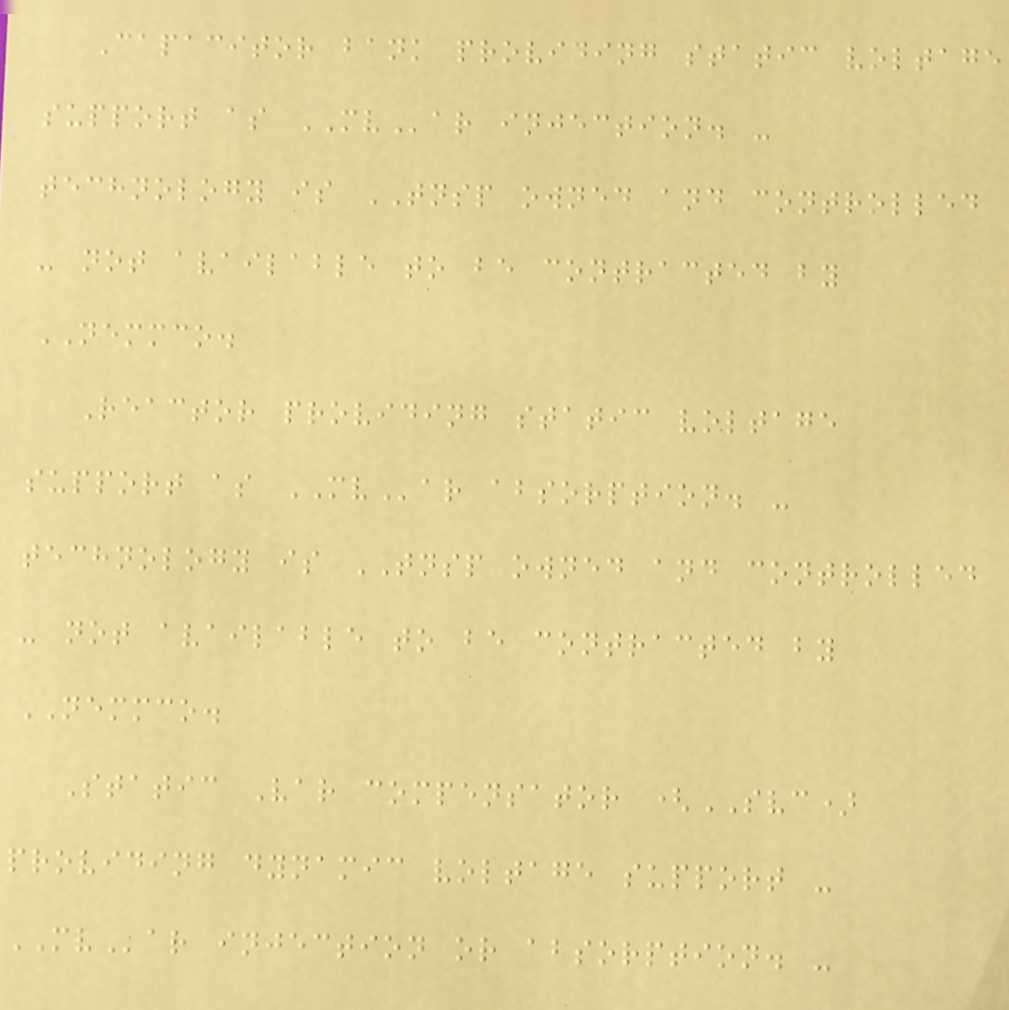Capacitor bank providing static voltage
support as MVar injection. -
technology is TNSP owned and controlled
- not available to be contracted by
NEMMCO.
Reactor providing static voltage
support as MVar absorption. -
technology is TNSP owned and controlled
- not available to be contracted by
NEMMCO.
Static Var compensator (SVC)
providing dynamic voltage support -
MVar injection or absorption. -
